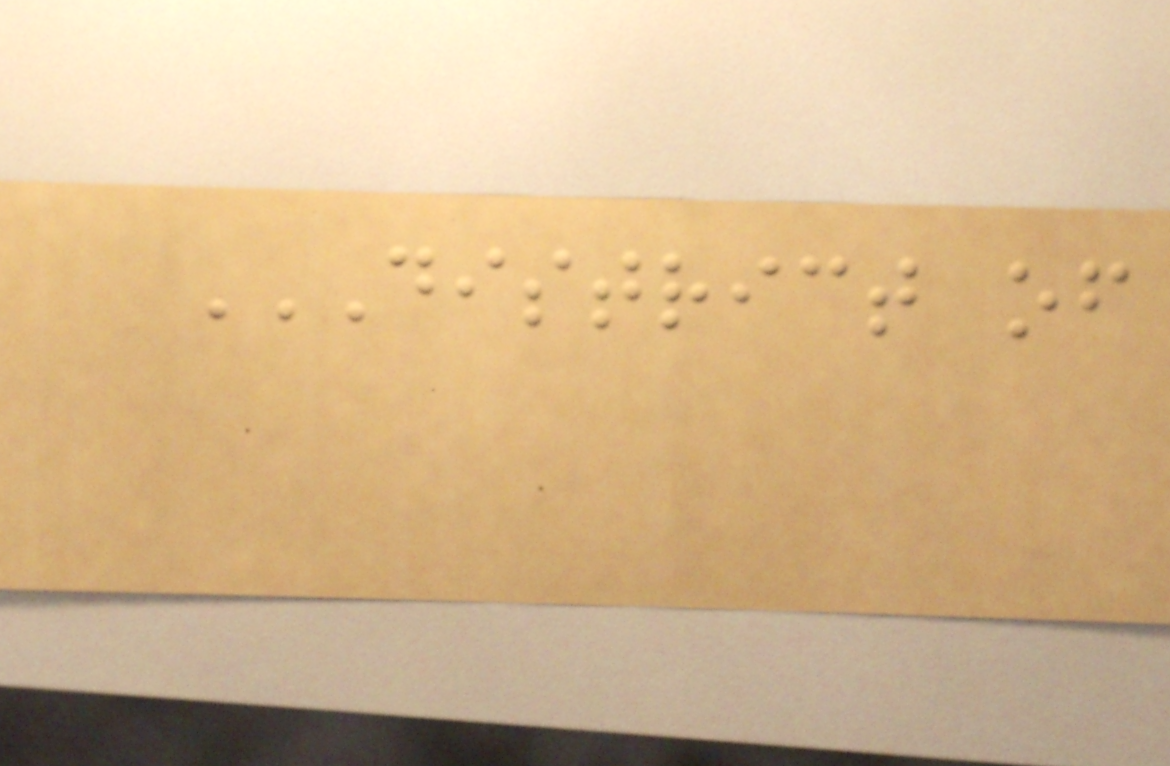DISTRICT OF
